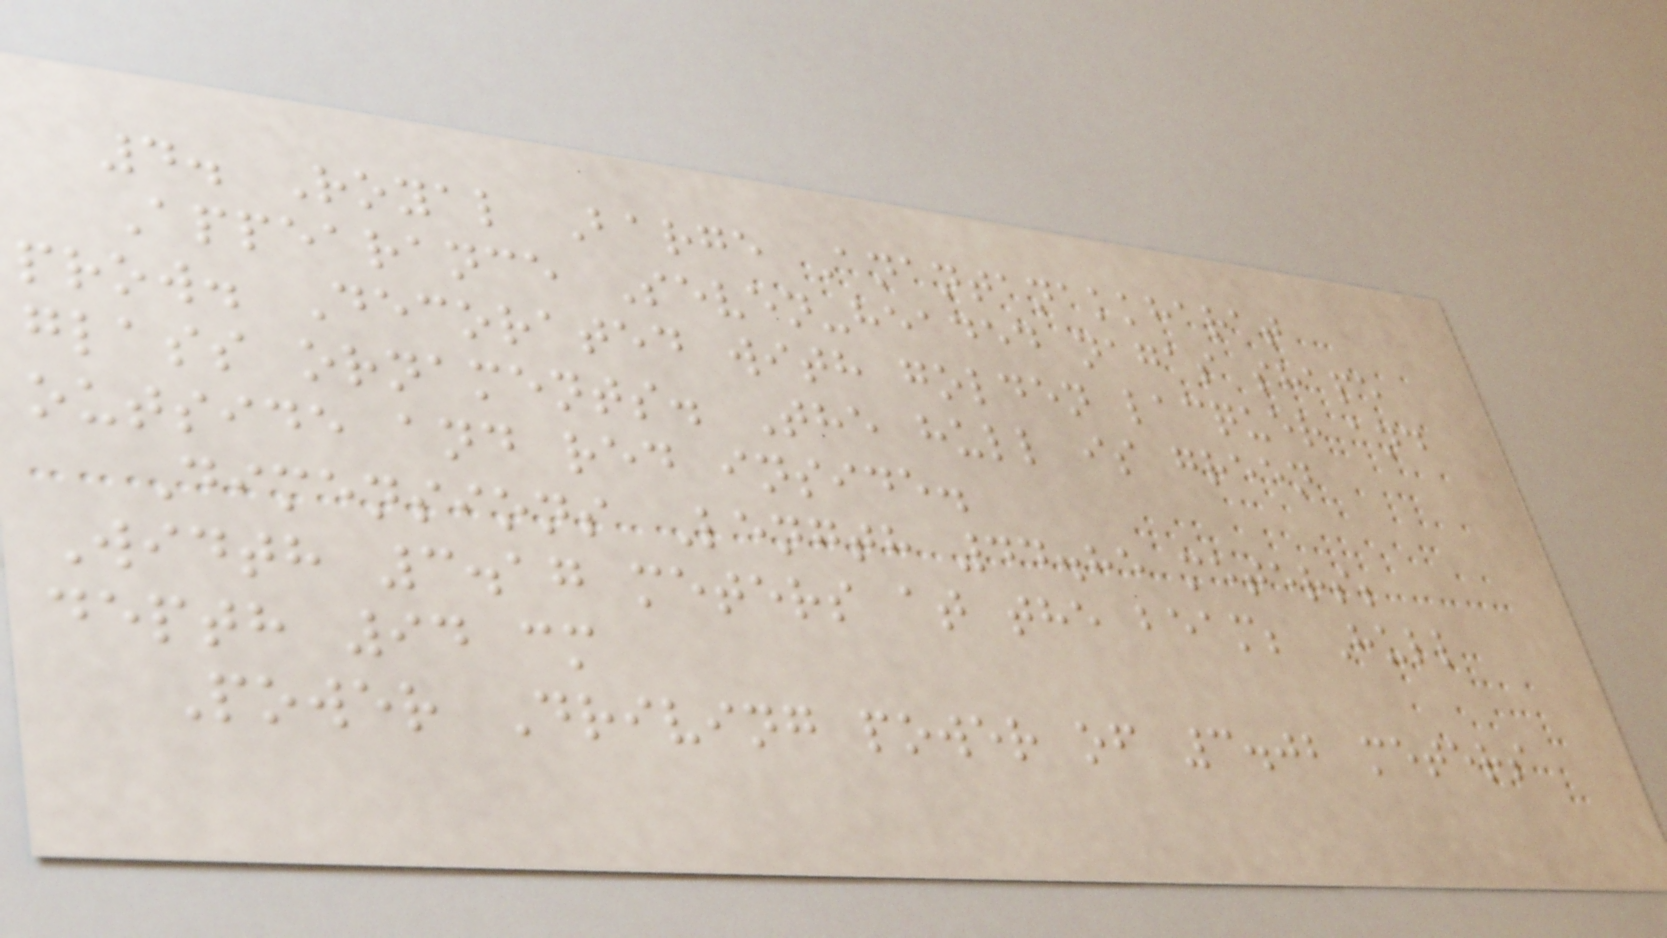4. Royal Barge Anantanakkharat
Appearance Seven-headed nagas shape
prow. Decorated with golden lacquer and
glass ornaments. The hull is green
outside and red inside.
Dimensions Length 44.85 meters;
Width 3.17 meters at the beam; Hull
depth 94 cm
Power Driving power of 3.02 meters
